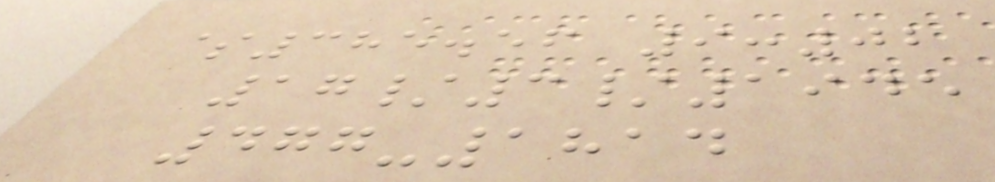$385.56 9:02
17/3/1945
477-1814
